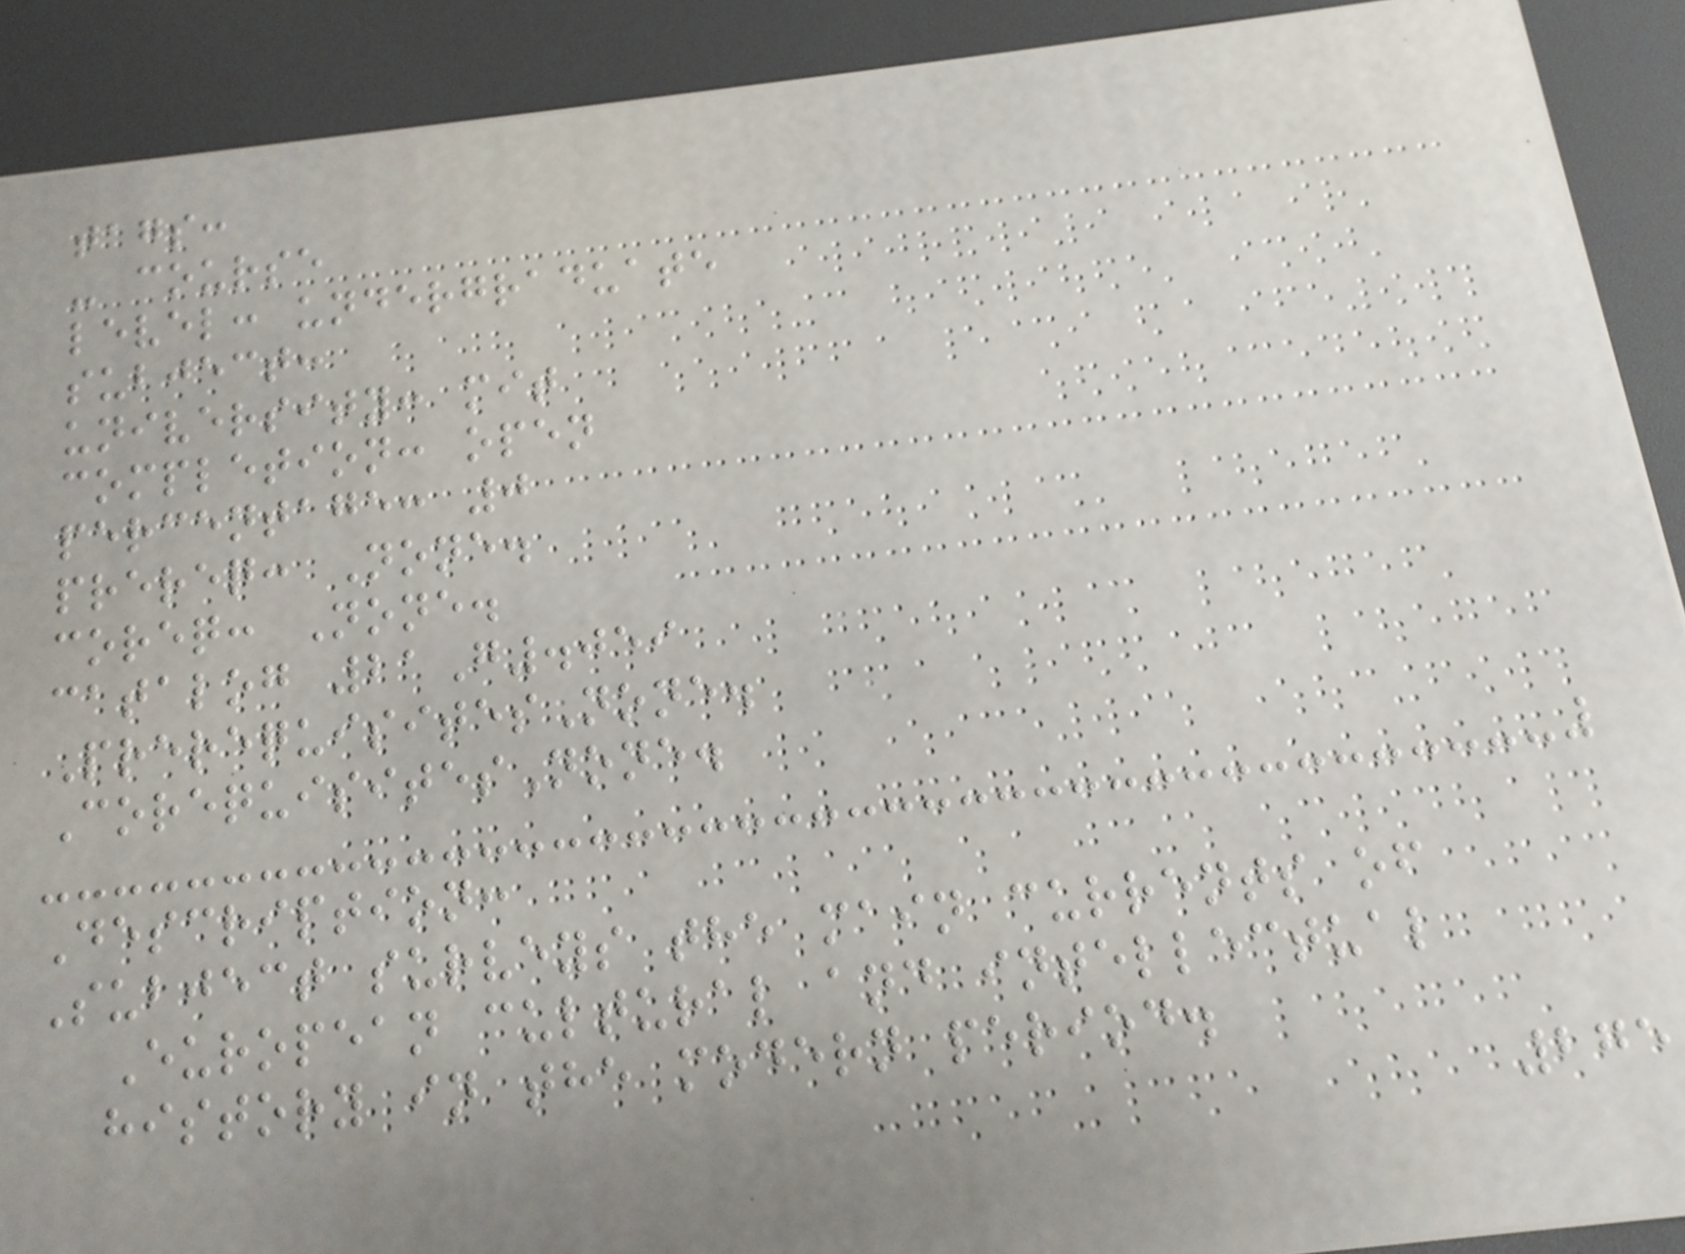tags:
- course
level: undergraduate
subject:
university: mit
completion: open
percentage: 0
prereq: None.
coreq: None.
catalog 21G.059
PrerequisitesNone.
CorequisitesNone.
Description:
Subject surveys the main currents of
European cultural and intellectual
history in the modern period.
275
